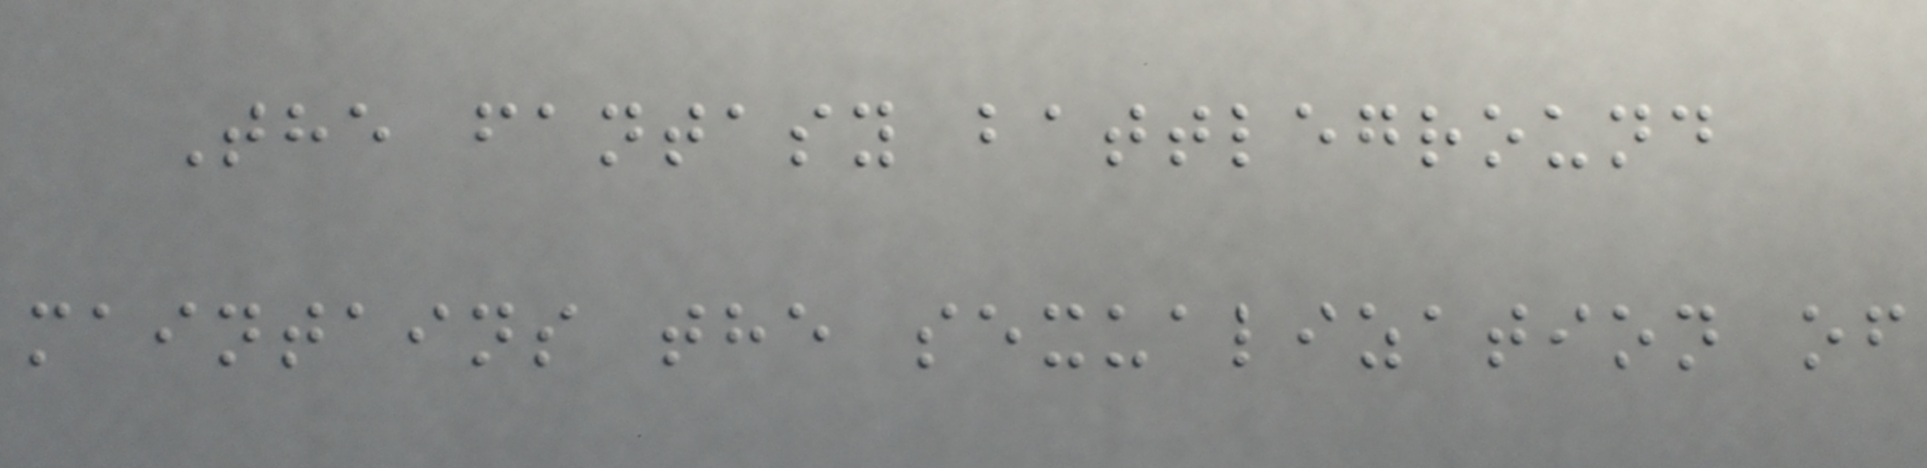The fantasy battleground
maintains the sexualization of
